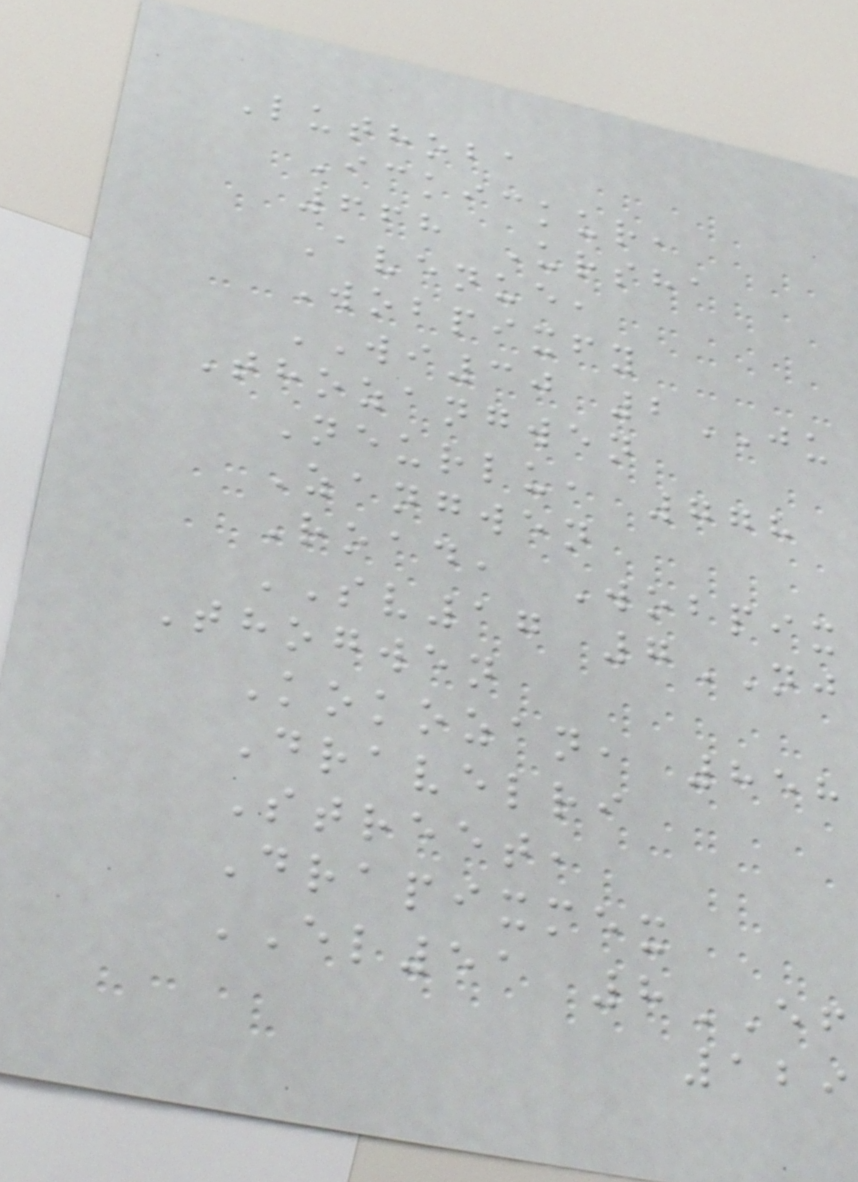Luthoba
Ickickur,
668 Ursha
Avenue,
Wobpixfy
WI30 2JU
Thozangwen
Neurlu, 778
Zangwen
Road, Wobpix
SV17 7NJ
Thogwen
Kokozan, 858
Dravelri
Street,
Drapixmex
EL51 8EF
129
